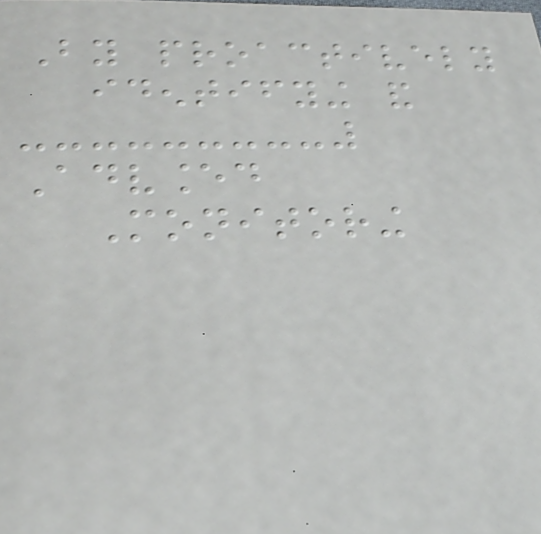By proactively
identifying and
Advanced
Monitoring
